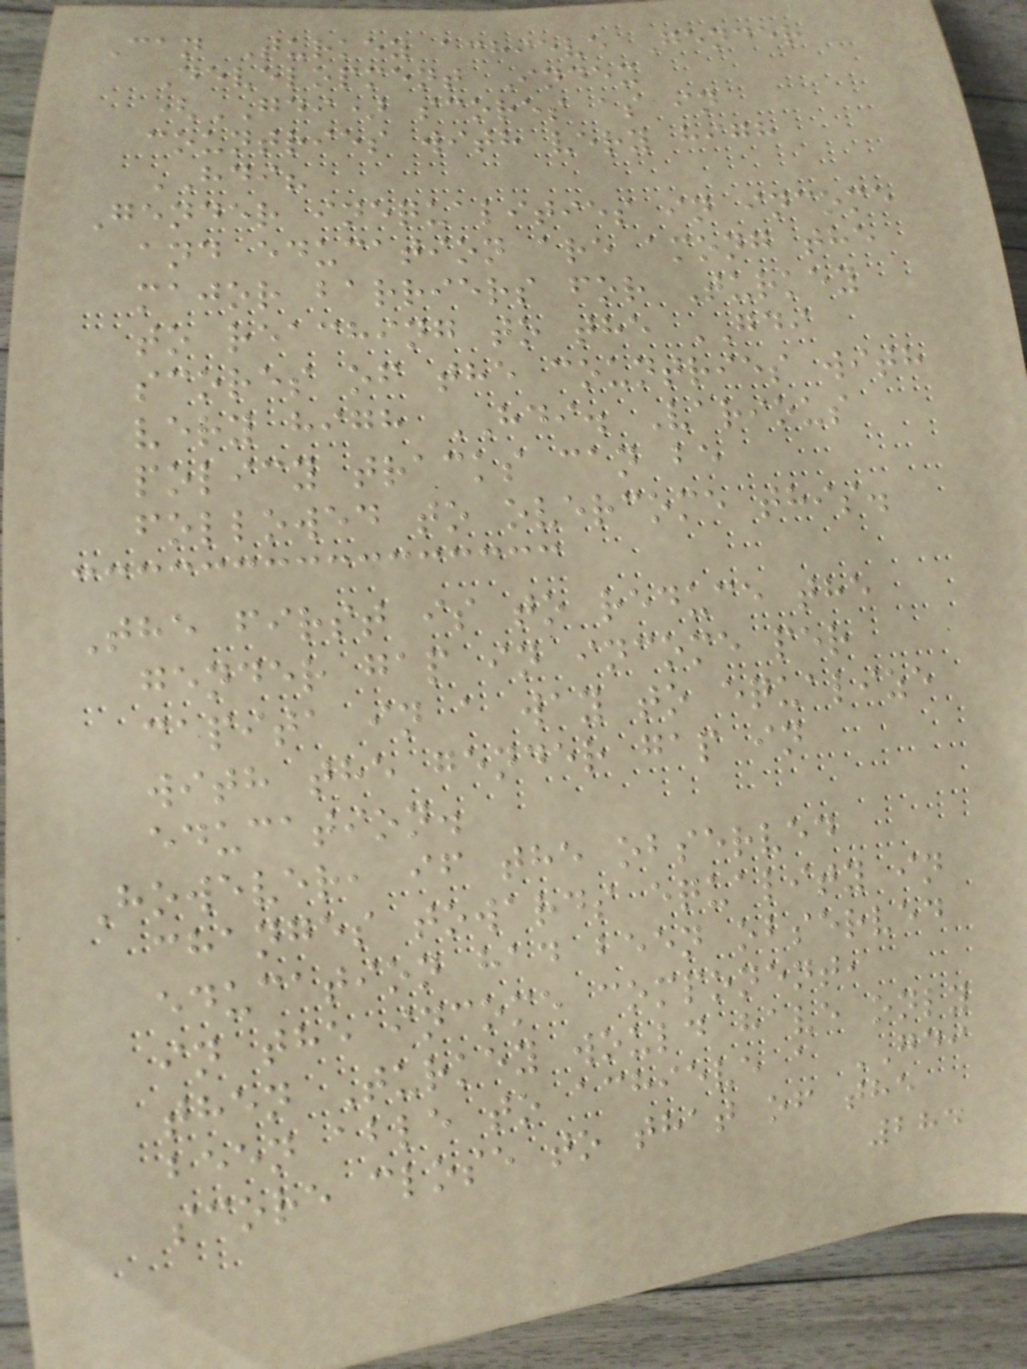Can Turkey achieve Gender
Development Index
(GDI) scores as in
countries with very high
HDI?
Gender inequalities in income
and education are among the
major barriers for Turkey
to reaching to the GDI
scores of the countries with
very high HDI. Various
policy tracks can be
followed to overcome this.
The first is to reduce the
gender gap in income per
capita in a way to equalize
with the gender gap in
education.
However, if the observed
changes towards equality in
education had been observed
in the income component,
then Turkey would have only
been able to achieve a GDI
score close to that of the
284
